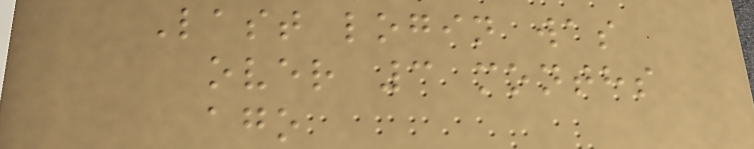Last login was
over 3 months
ago
